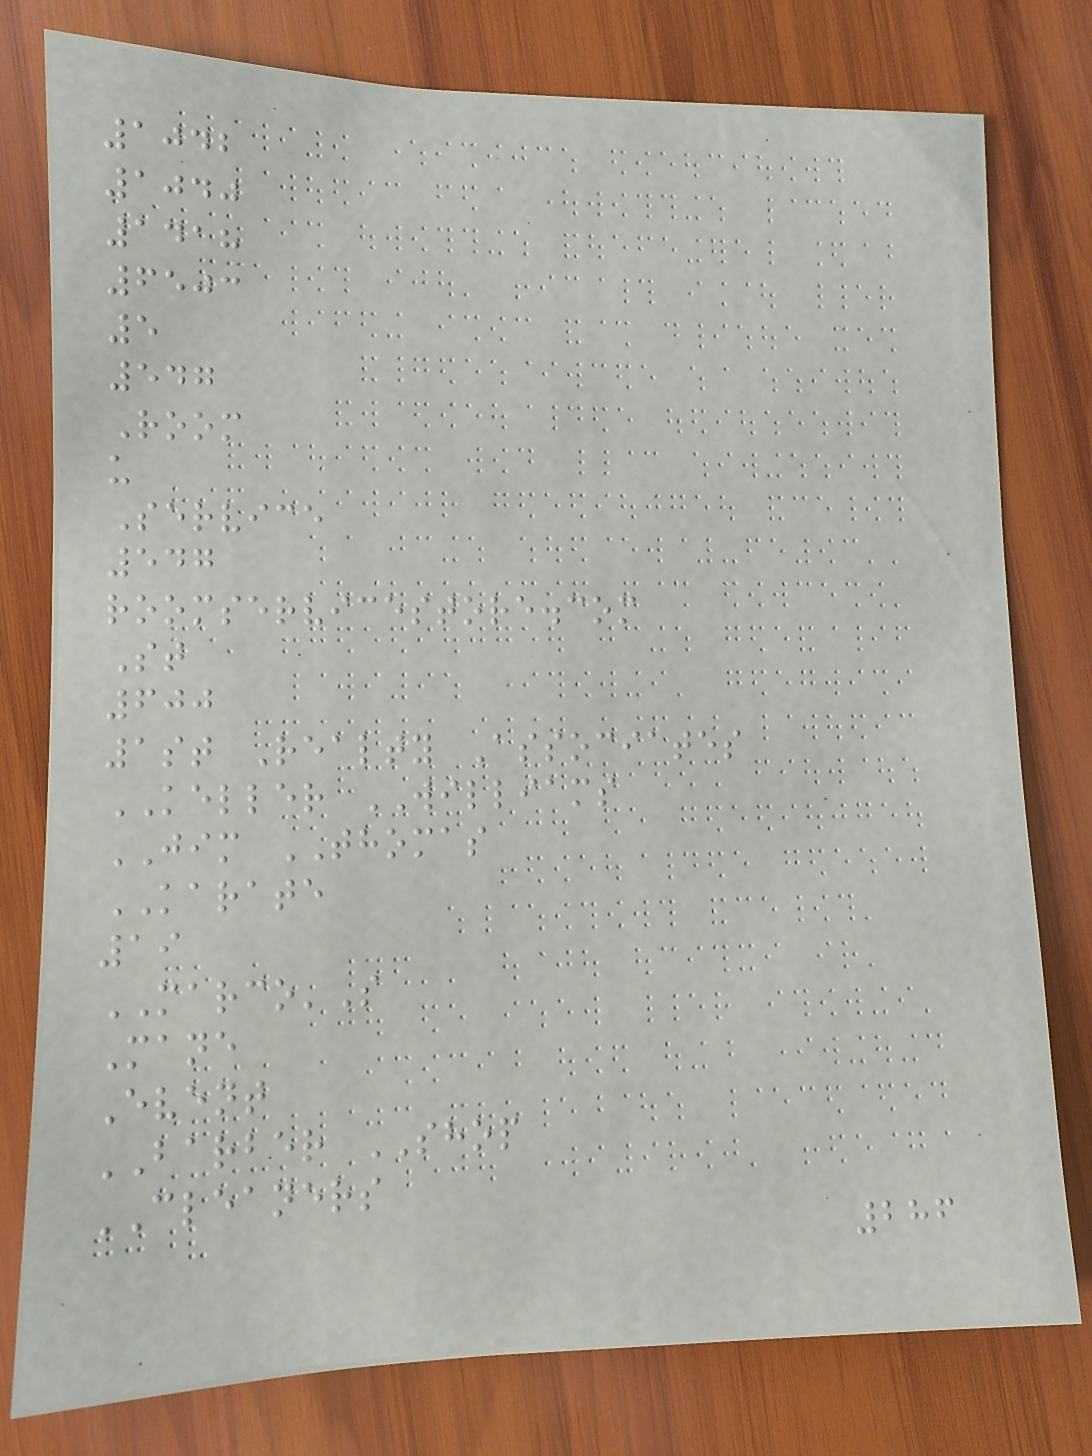1042
1040
1418
6503
5
547
Room
u
Service
547
roomservicestore.com
St
600
1st Realty Associates
KELLER WILLIAMS
JIM THOMAS
KARATE
19
MARCO'S
Mane
Event
BARBER SHOP
CLEANERS
286
